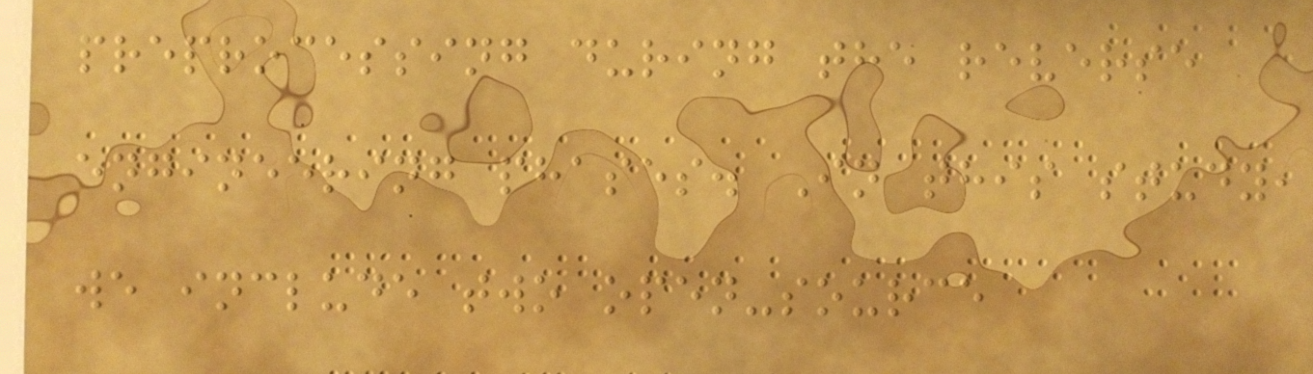preprocessing during the reverse
engineering phases. In this study,
we include two open-source
